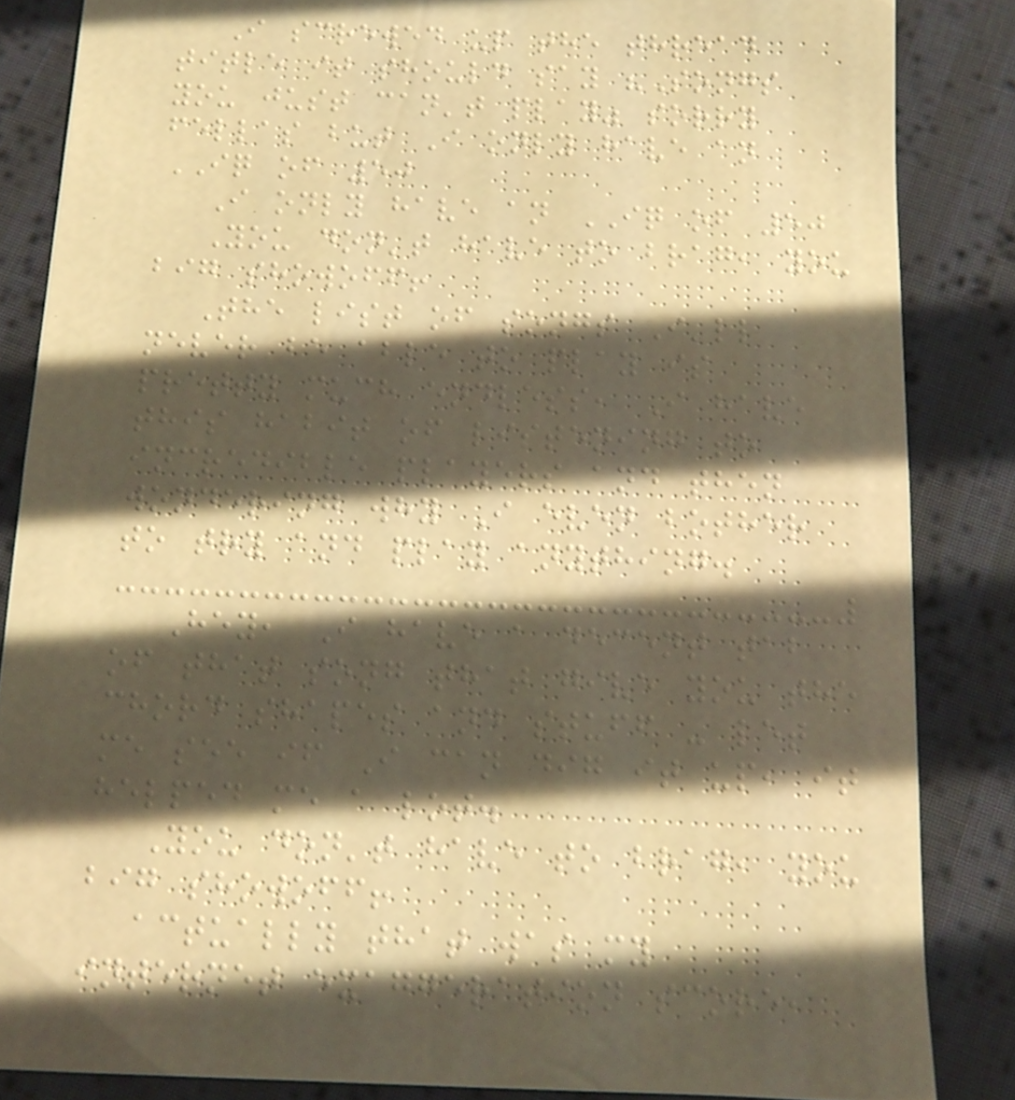I screwed up the thread
title it should say "Songs
you just can't play" sorry
fellas but I only have an
IQ of 50
I only have an IQ of 50
You don't have to brag, you
big showoff!
The list of songs I'll
never be able to play is
pretty much endless, I have
this habit of listening to
incredible players and then
wondering why I even bother
to try and play anything.
Hey, I have a decent tab
of that song that give you the
chord shapes and stuff - let
me see if I can dig it up, it
helped me a lot.
You don't have to brag, you
big showoff!
actually that was my
internet exaggeration score,
